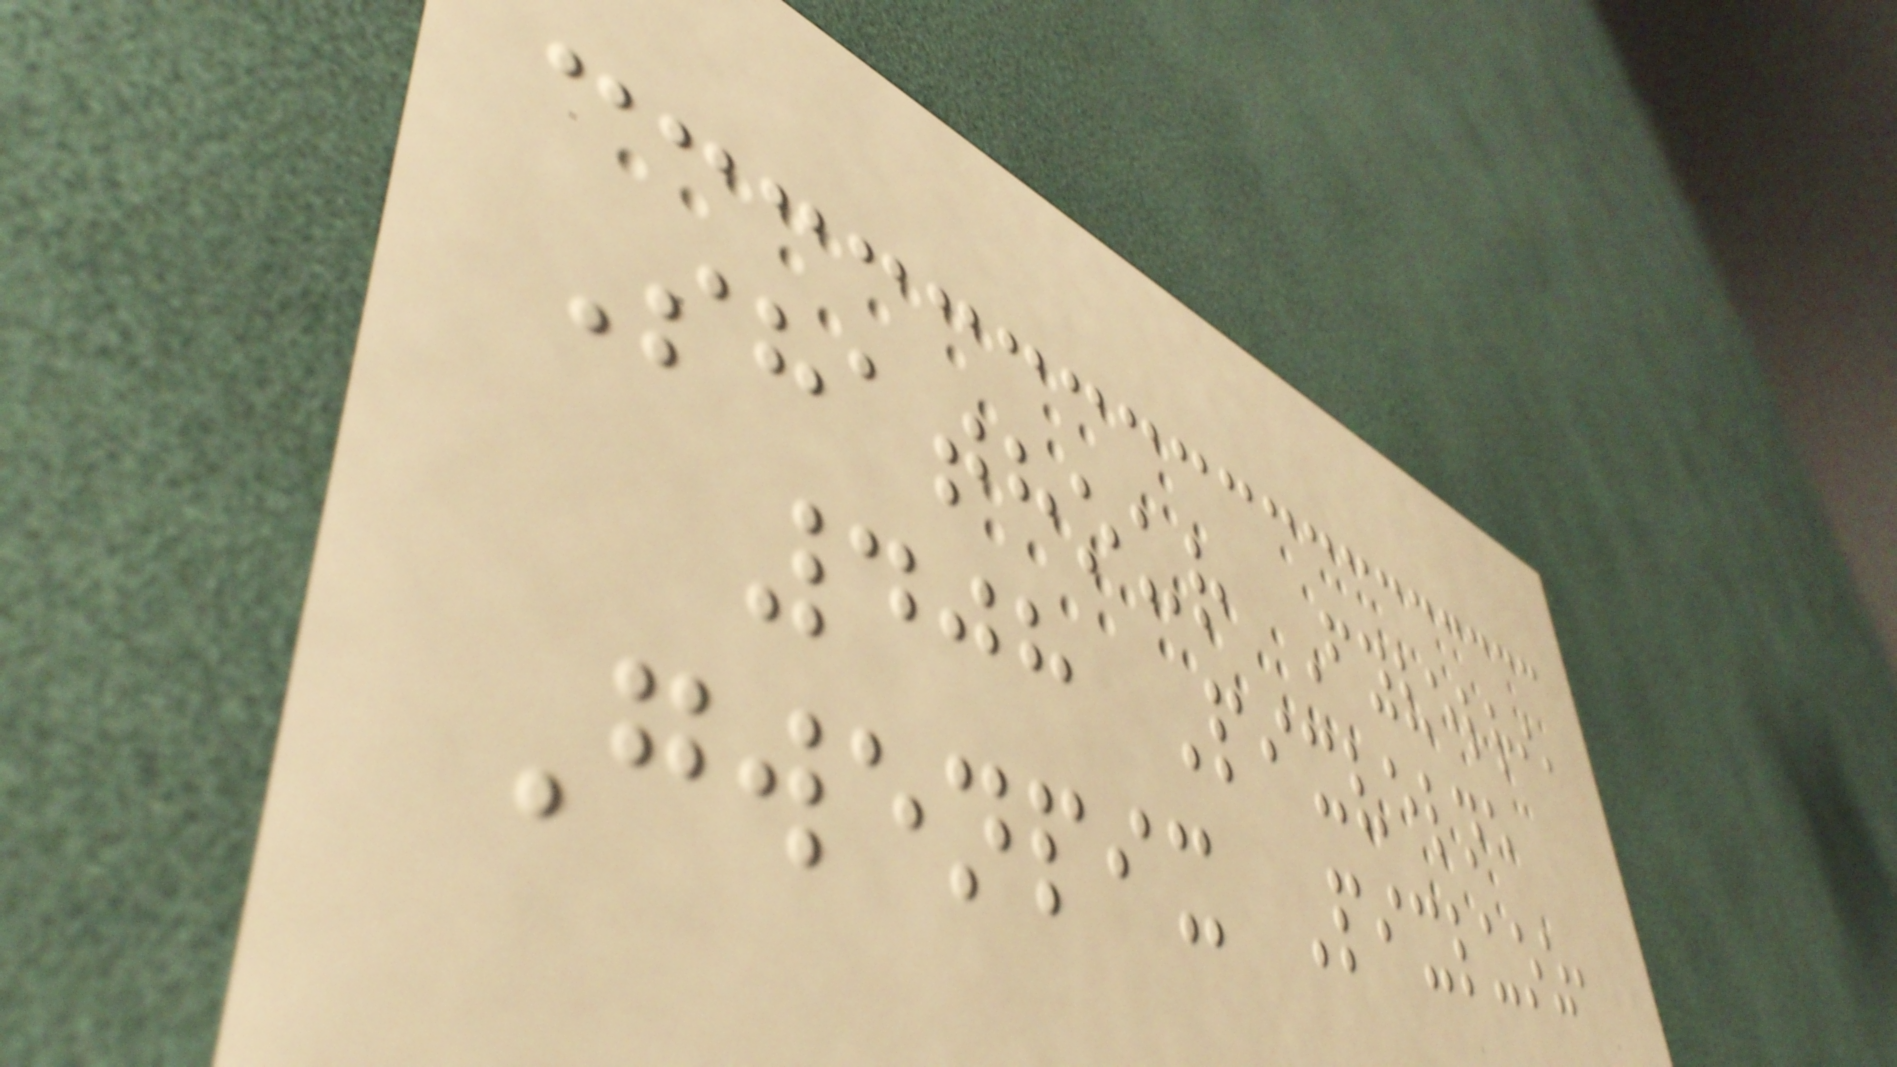Shathour Fyvelri,
408 Pixvelne
Gwenpix Pixluoz,
